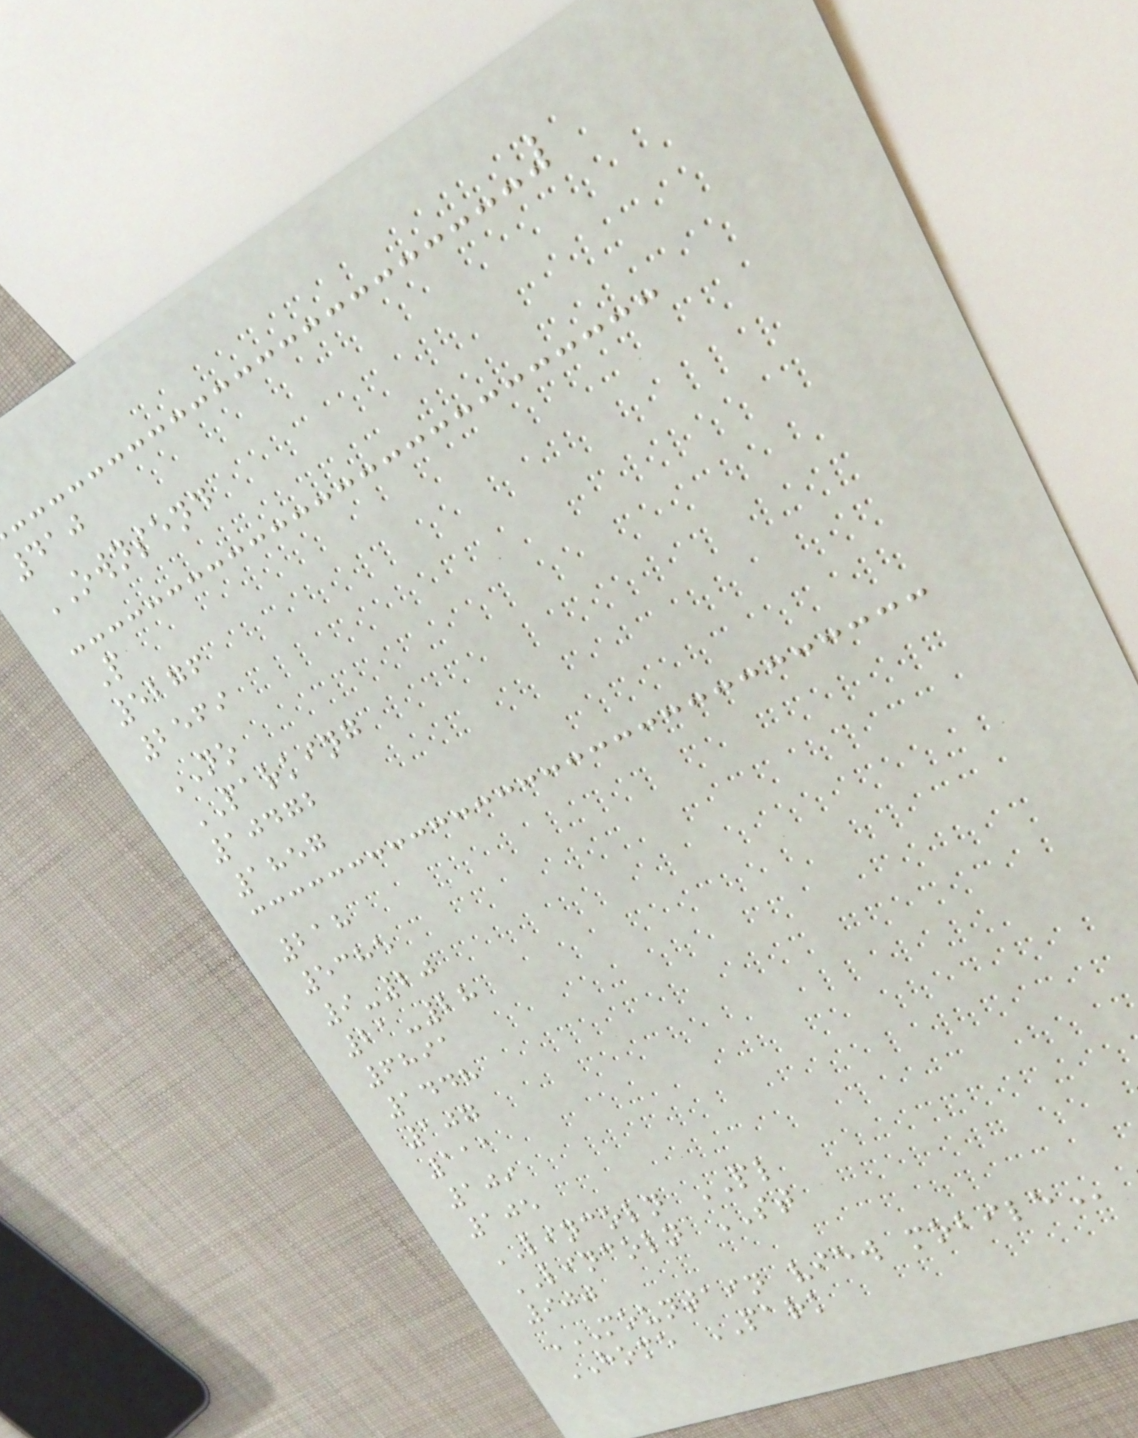410
OWNSEND
P
5276
2569
NO
PARKING
10472
1857
218
5385
9-20
21-28
6891
1448
107
111
109
105
LINCOLN PL
LINCOLN ST
900
MOUNTAIN VIEW MOBILE
HOME PARK
